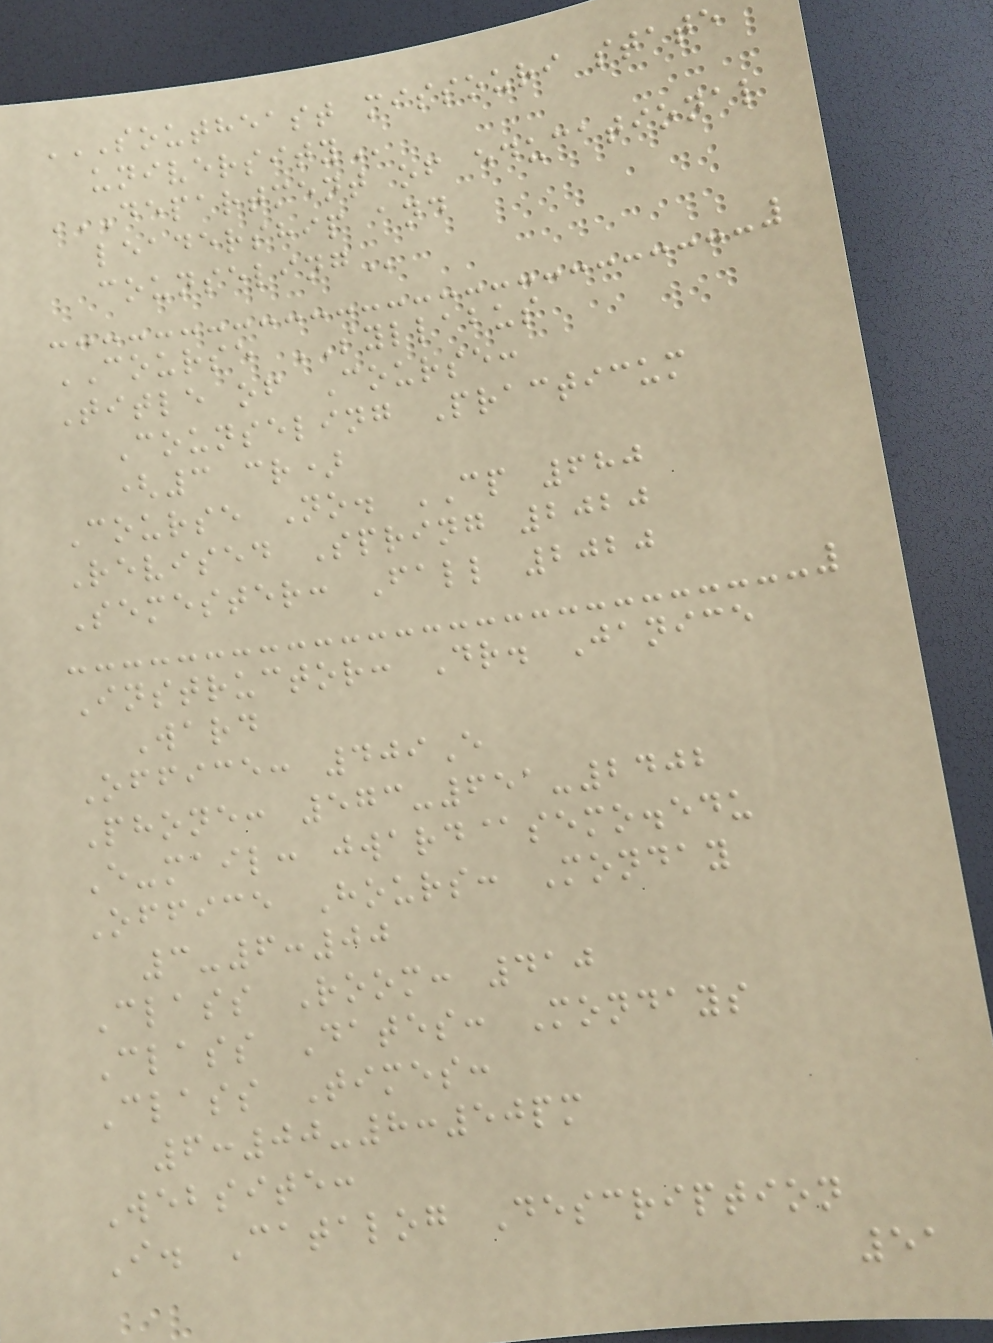SOUTHEAST MISSOURI STATE
UNIVERSITY
DEPARTMENT OF EDUCATIONAL
LEADERSHIP AND
COUNSELING
COURSE SYLLABUS
Title of Course:
Counseling Practicum
(3 cr)
Course No. CP 680
Revised Spring 2020
Semester: Fall 2020
Instructor: Dr. Janice
Ward
Office: 409E
Phone: 573-651-2402
E-mail: jward@semo.edu
Office Hours: Monday
3-6:00
Class Room: 410
Class Dates: Mondays
Class Times:
6:00-8:50pm
Website:
I. Catalog Description
51
